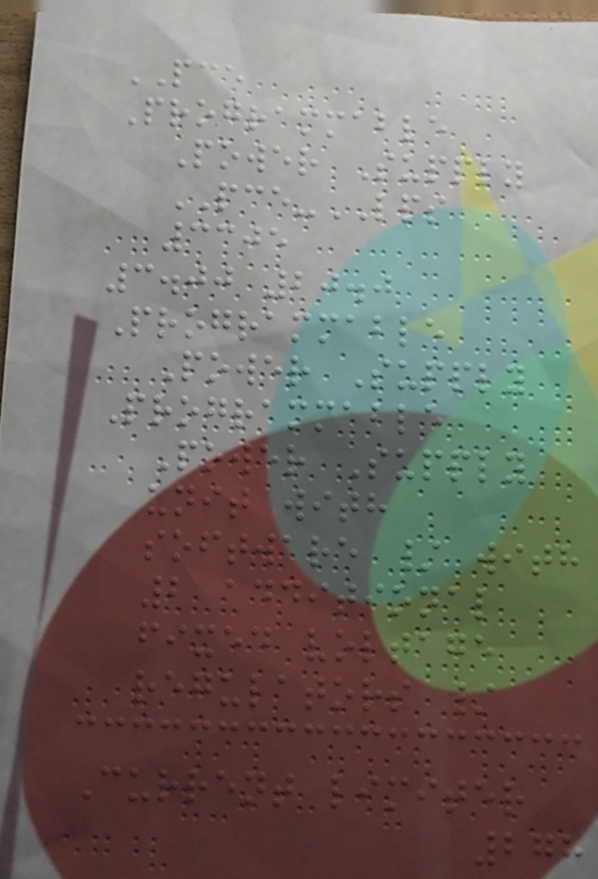PCE
Programmable
Power Supply
PCE-LPS
3305
3.00 20.0
Programmable
Power Supply
Programmable
Power Supply
unit with
software / with
2 additional
fixed voltage
regulators /
Current limiter
278
